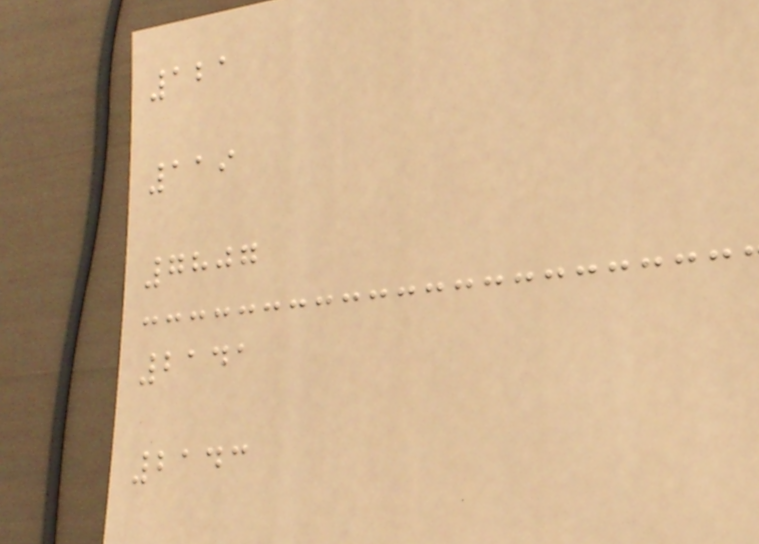121
119
7807
2141
2143
